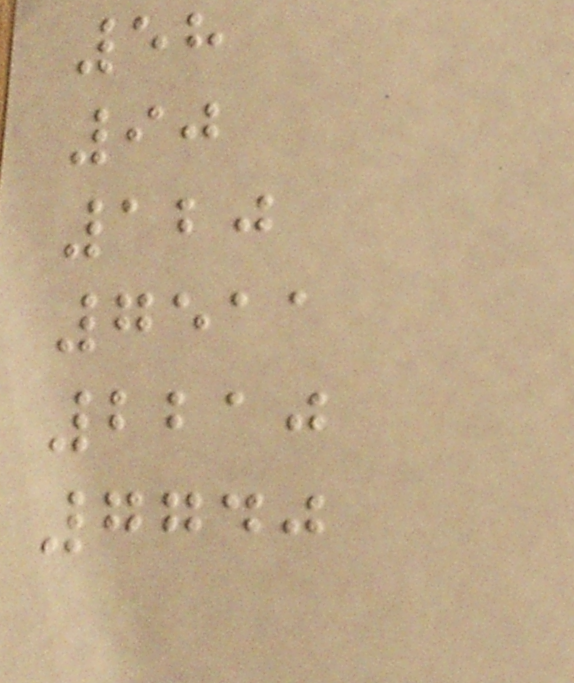58
90
120
7511
2210
7740
